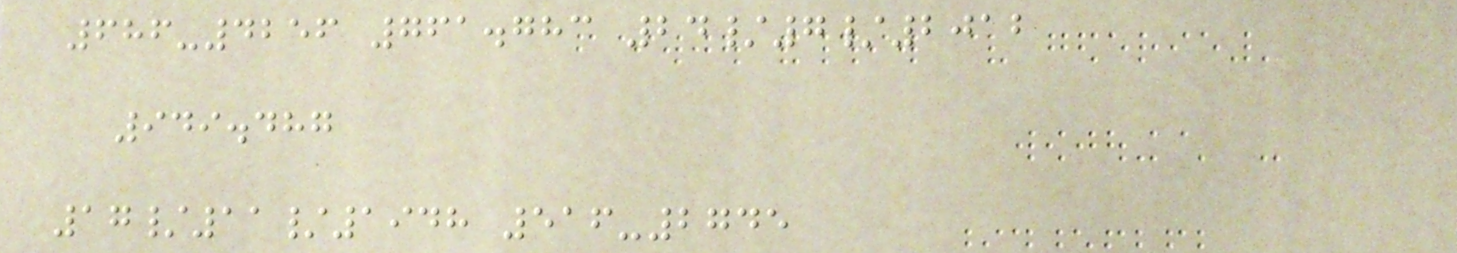686-4256 761.783 24/7/2012
949.487
17/11/1948 516-2745
